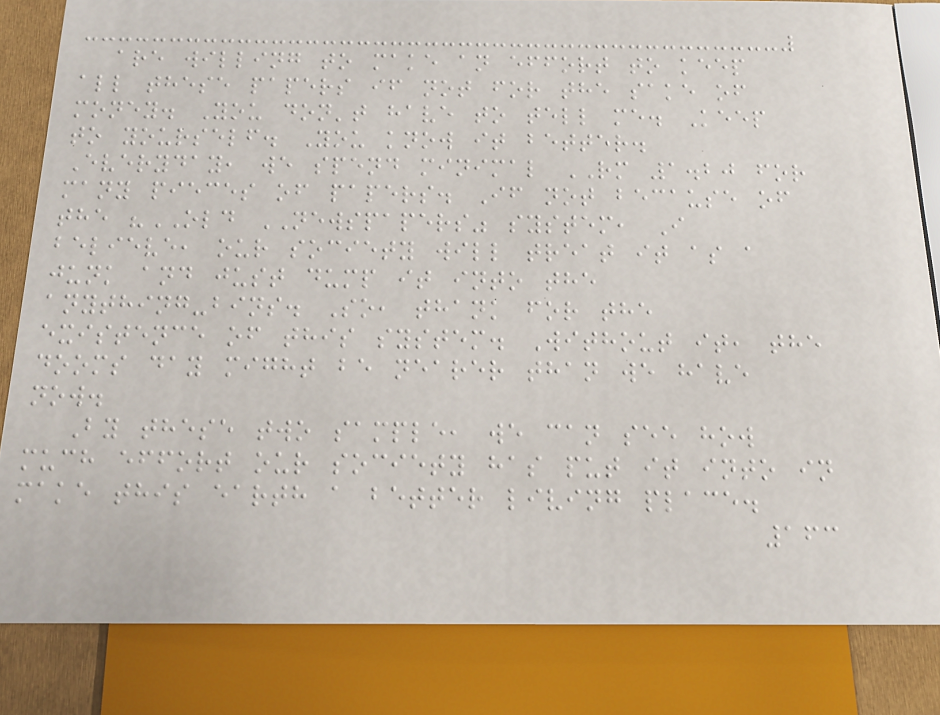are willing to make an effort to keep
all these papers if not for the sake of
money. You don't have to tell me. Keep
to yourself. You know it better.
Everyday, we spend minimal RM 1.20 for
many pieces of papers. If not because of
the "OLD NEWSPAPERS" system, I
believe, our society will treat it as a
junk and just dump it into the
anything-bins. So, thank for the
existence of this system. Without it, the
dooms day might be nearer than we have
now.
By these two sample, we can see how
much effort our society has put it into in
make this earth a better living place.
163
